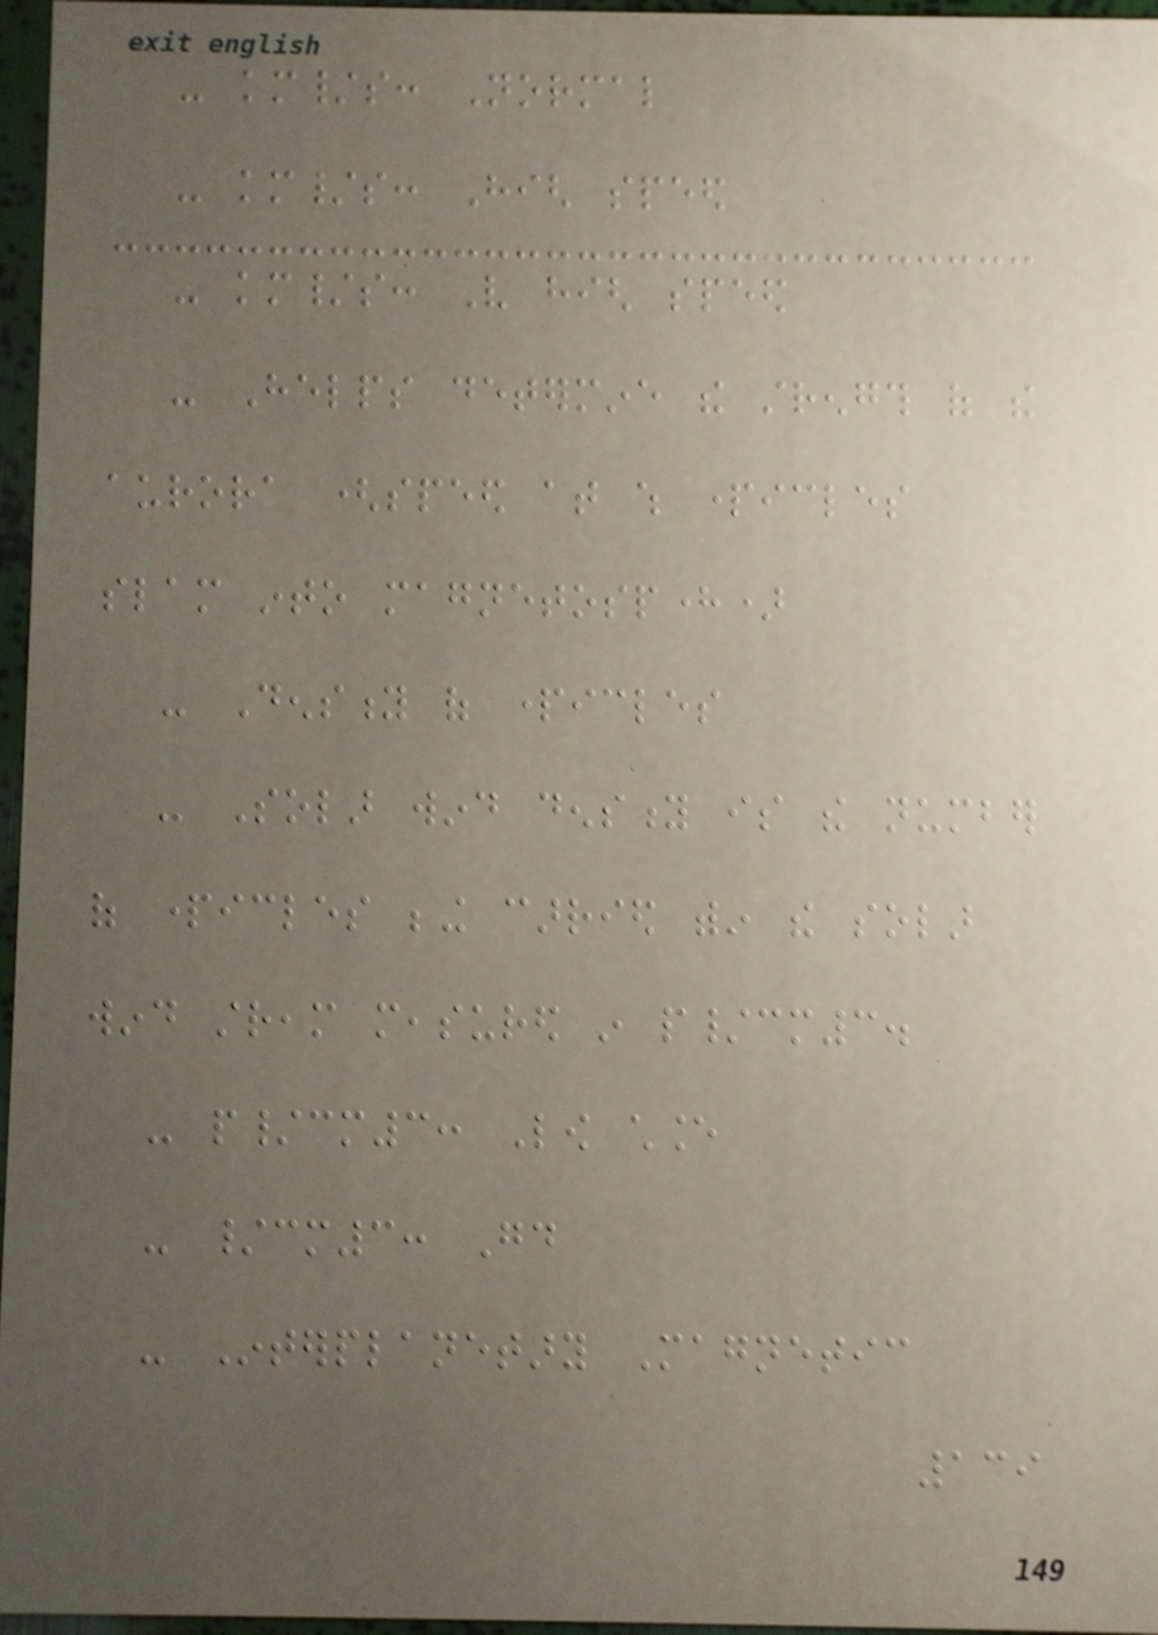- km/s: Normal
- km/s: High speed
- km/s: Very high speed
- Helps determine the strength of the
aurora (speed at which particles
slam into magnetosphere)
- Density of particles
- Solar wind density is the number
of particles being carried within the solar
wind stream measured in p/cm3.
- p/cm3: Low chance
- /cm3: Good
- Interplanetary Magnetic
139
